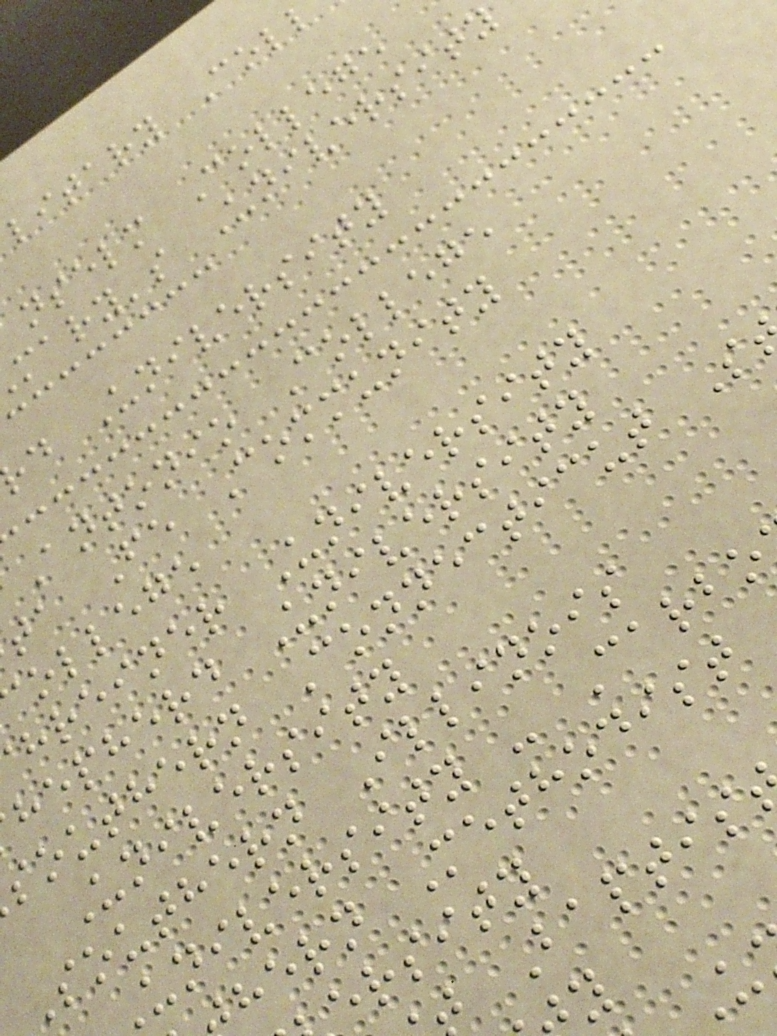litary Col
nselm College
mary's University
d University
Antonio College
ta Fe Community
ollege
hreiner University
hepherd University
southern Connecticut S
University
Southern Illinois
university - Carbo
hern Methodist
ersity
Baptis
